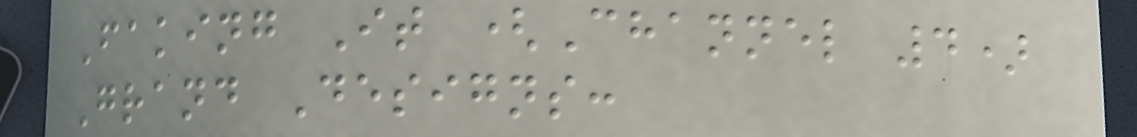Faking It (Channel 4)
Grand Designs:
